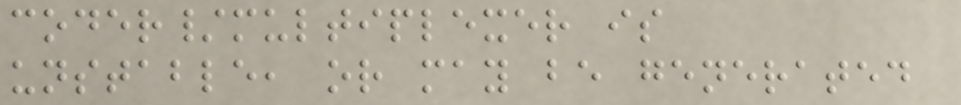coder/multiplexer is
unstable, or may be generated
